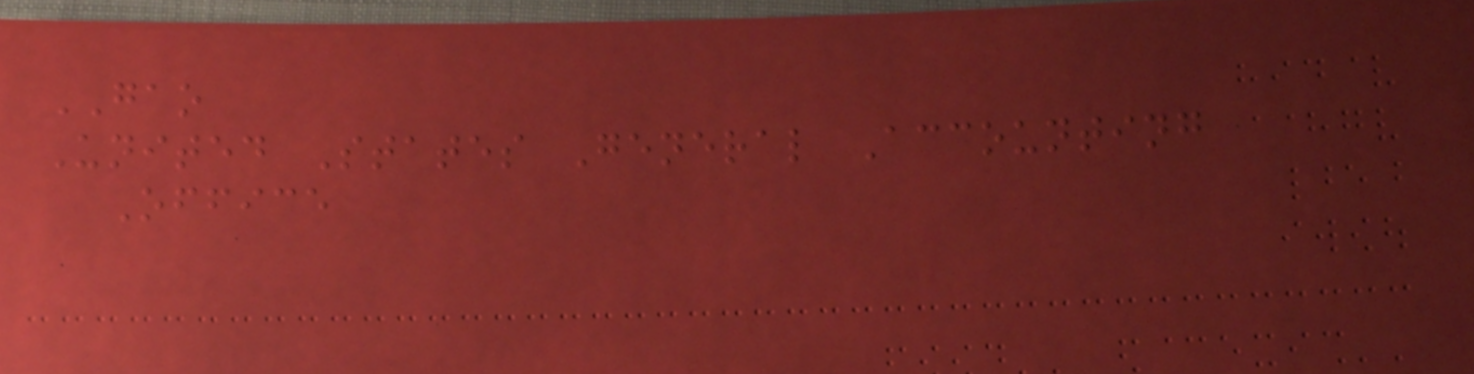GAO
United States General Accounting
Office
